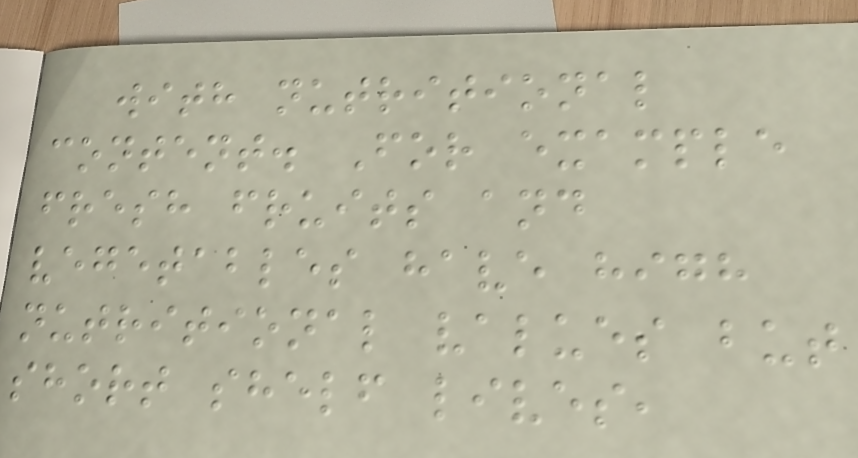with nutritional
content. For example
fresh fruits and
vegetables have high
nutritional values but
short shelf lives,
